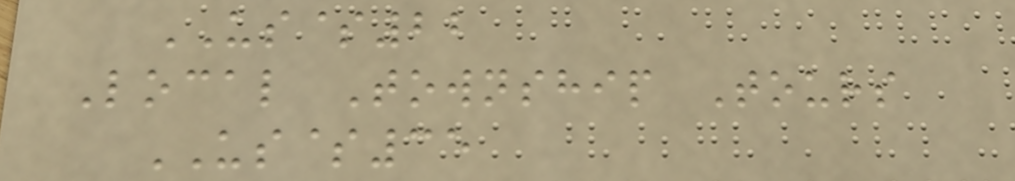US$22
Local Township Tours
US$35
